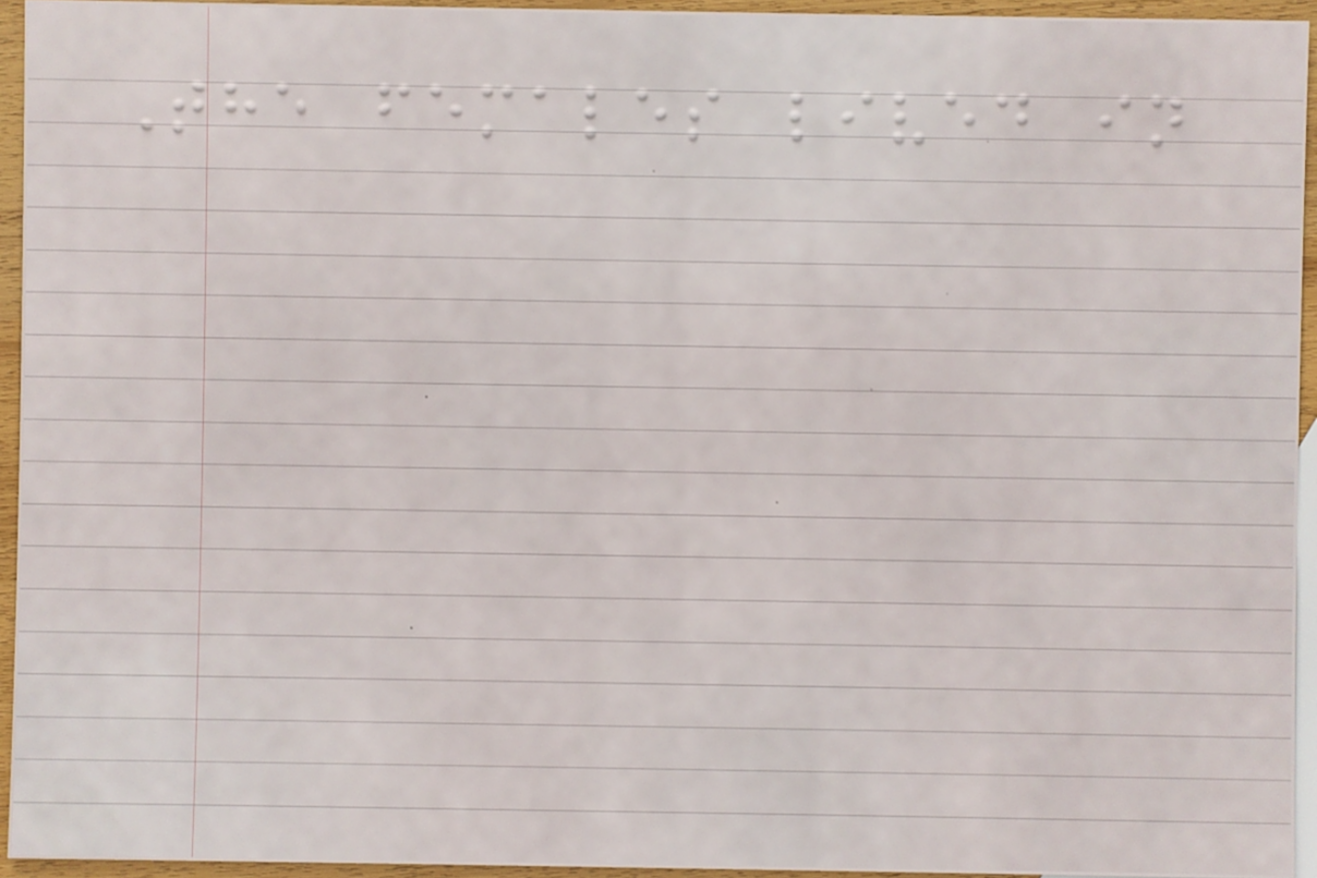The females lived in
